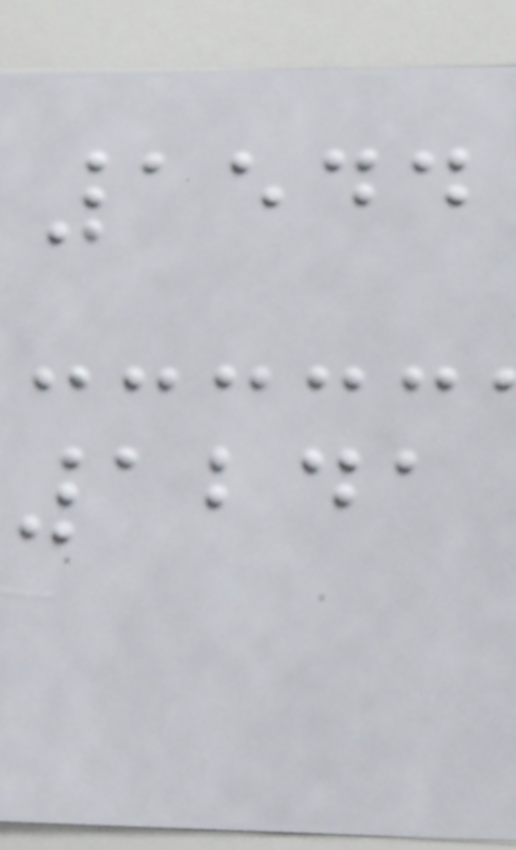1544
1241
